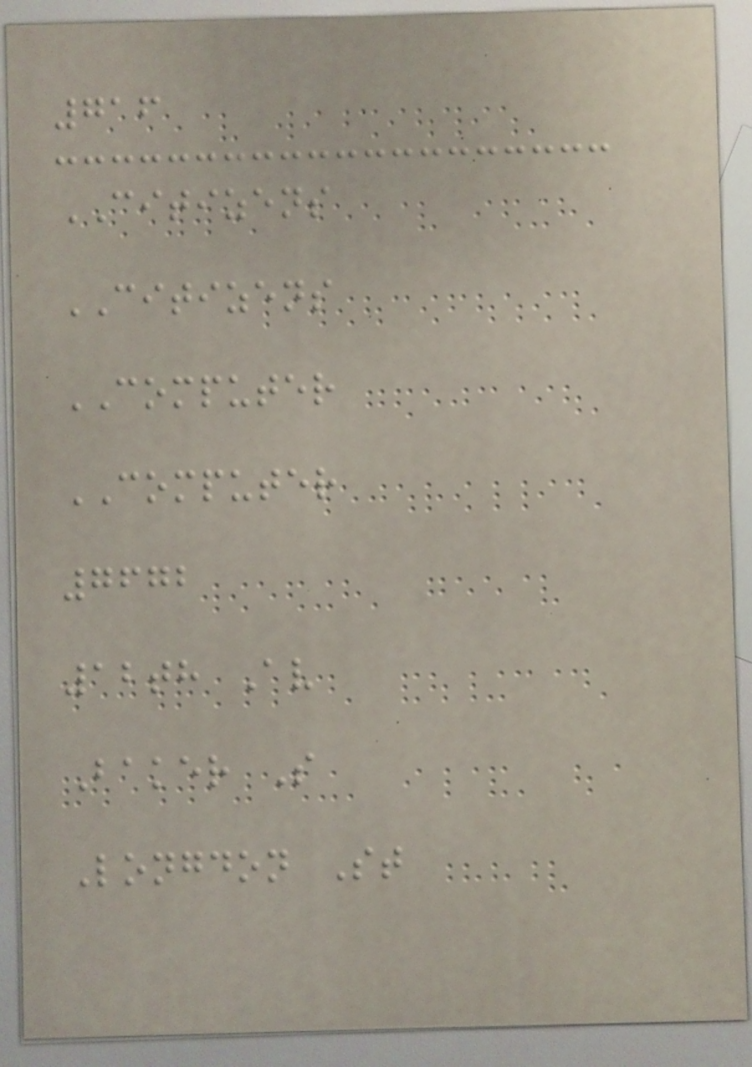716
CITIZENS
CITIZENS
COMPUTER
COMPUTER
7672
12th Av
Baker S
Longdon St
